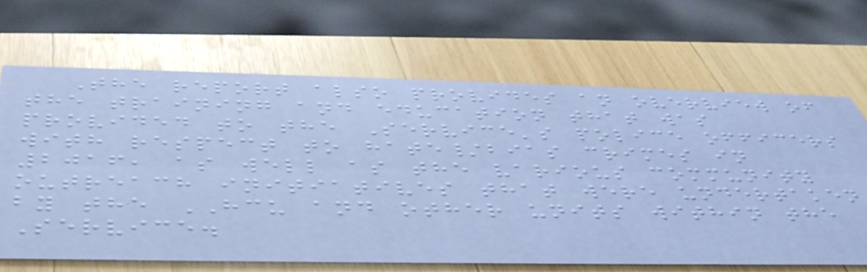The report also provides an overview of
the training and education that was
provided to the Service's police officers
with respect to hate/bias crimes in
2016, as well as the various community
outreach initiatives that were undertaken
by the HCU and other units within the
Service.
